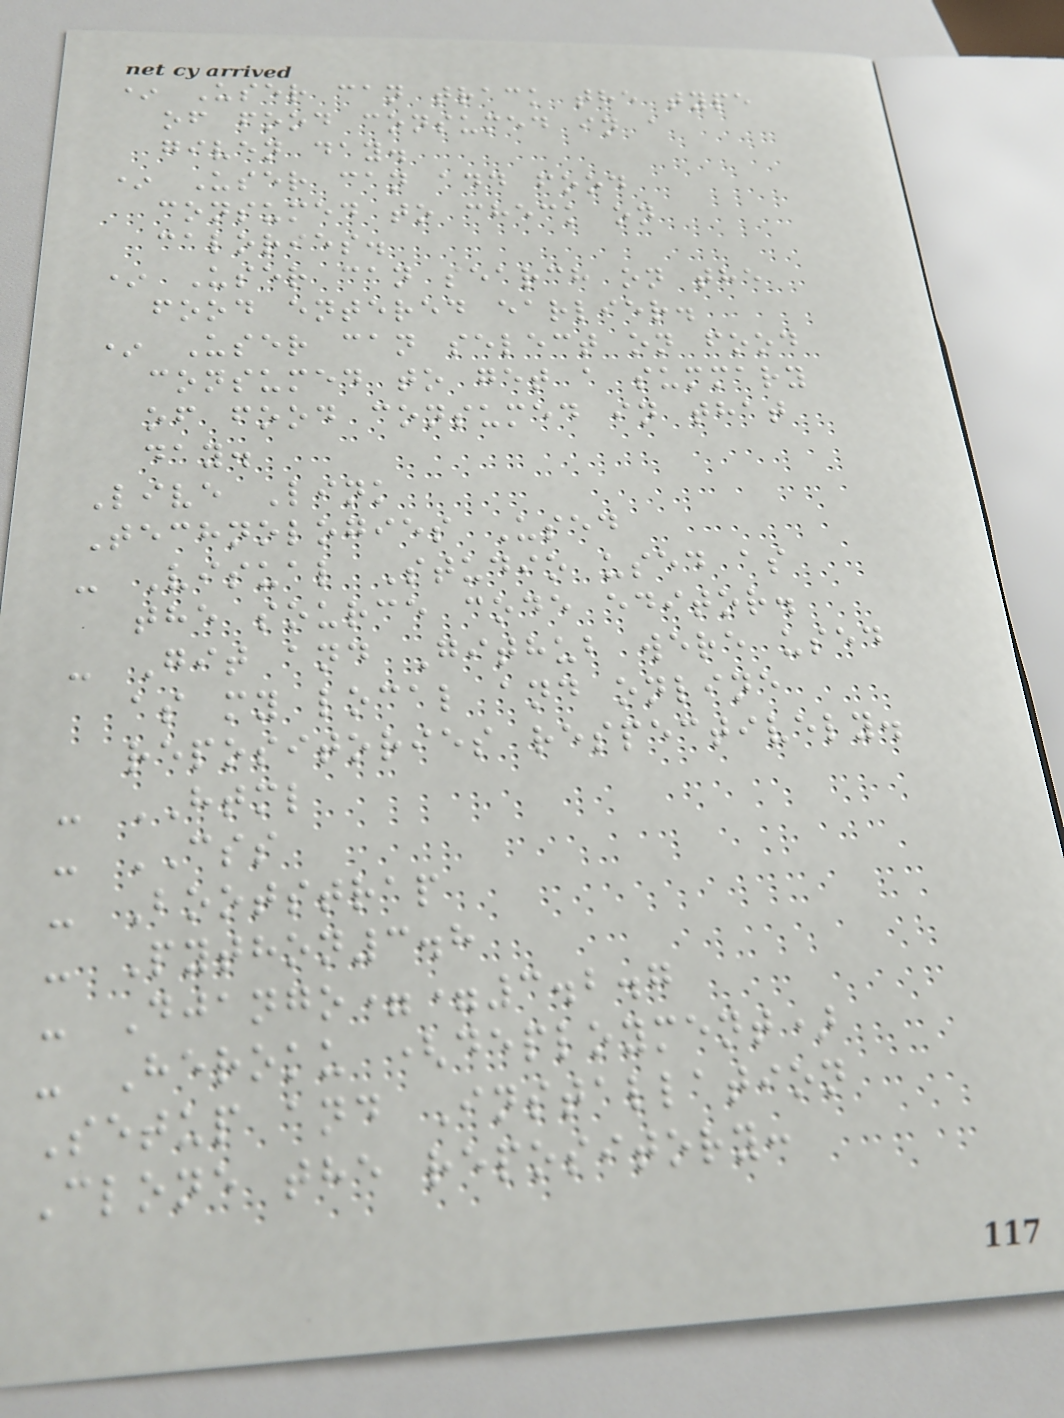* User can track the type
of food consumed in a
given day.
* User can add food
consumed to check on
calories.
* User can search on the
food entered earlier.
* User can select on food
consumed to get a summary
of food consumed in that
day.
Live Link
Technologies Used
- Visual Studio used as
the source code editor.
- Git and Github were used
as my local and online
repositories respectively.
- HTML
- CSS
- Bootstrap
- Python3.8
- Django==3.2.7
- Heroku (deployment)
Setup and Installation
Clone the repository:
